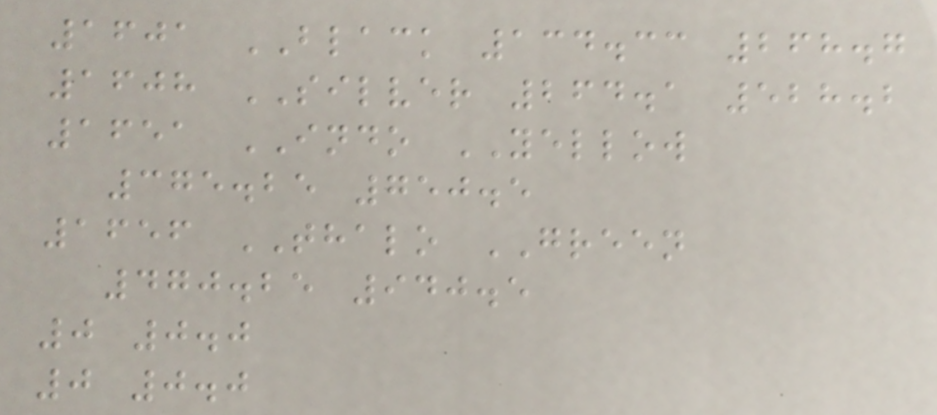1601 BLACK 134.33 268.7
1608 SILVER 264.1 528.2
1651 INDO YELLOW
375.25 750.5
1656 THALO GREEN
470.25 940.5
0 0.0
0 0.0
